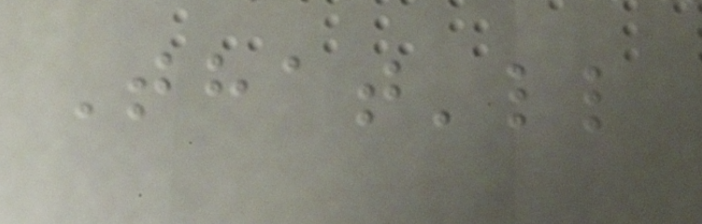That'll
